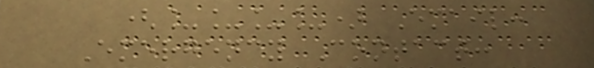(____) Email:
Emergency Contact:
